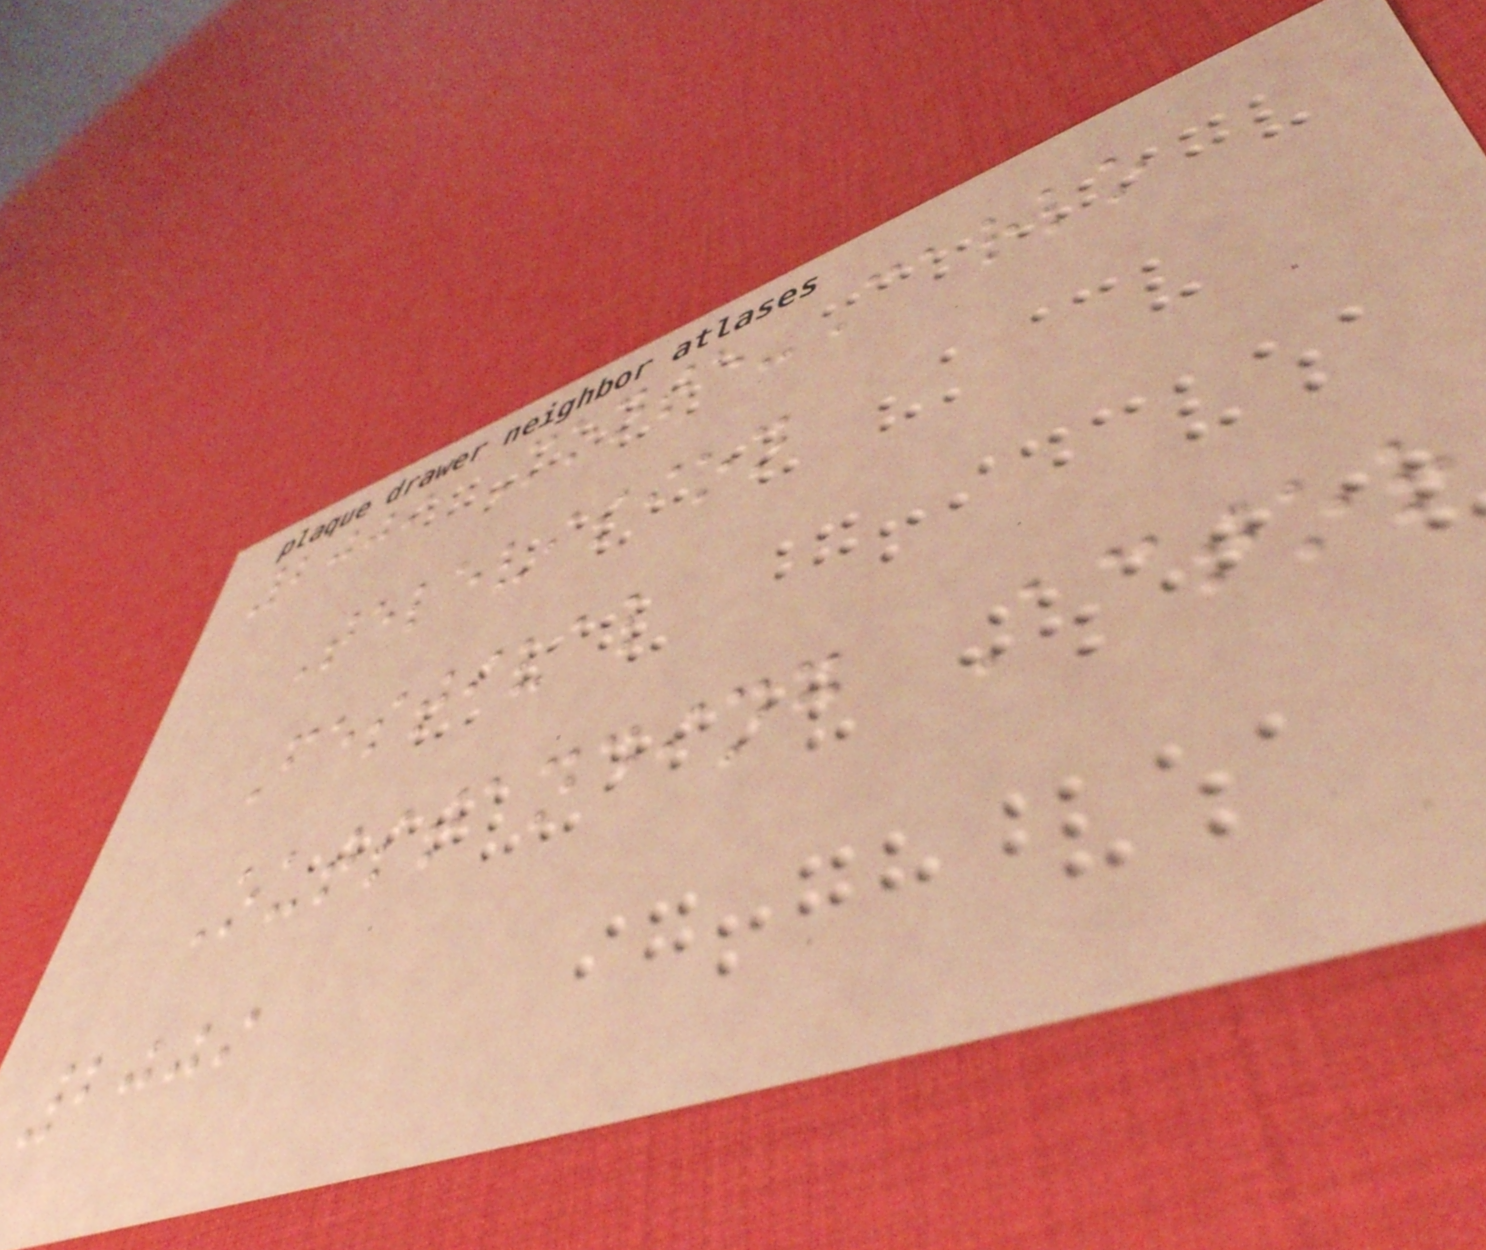2009 Monte-Carlo
Television
Festival
Outstanding Actor
2009
